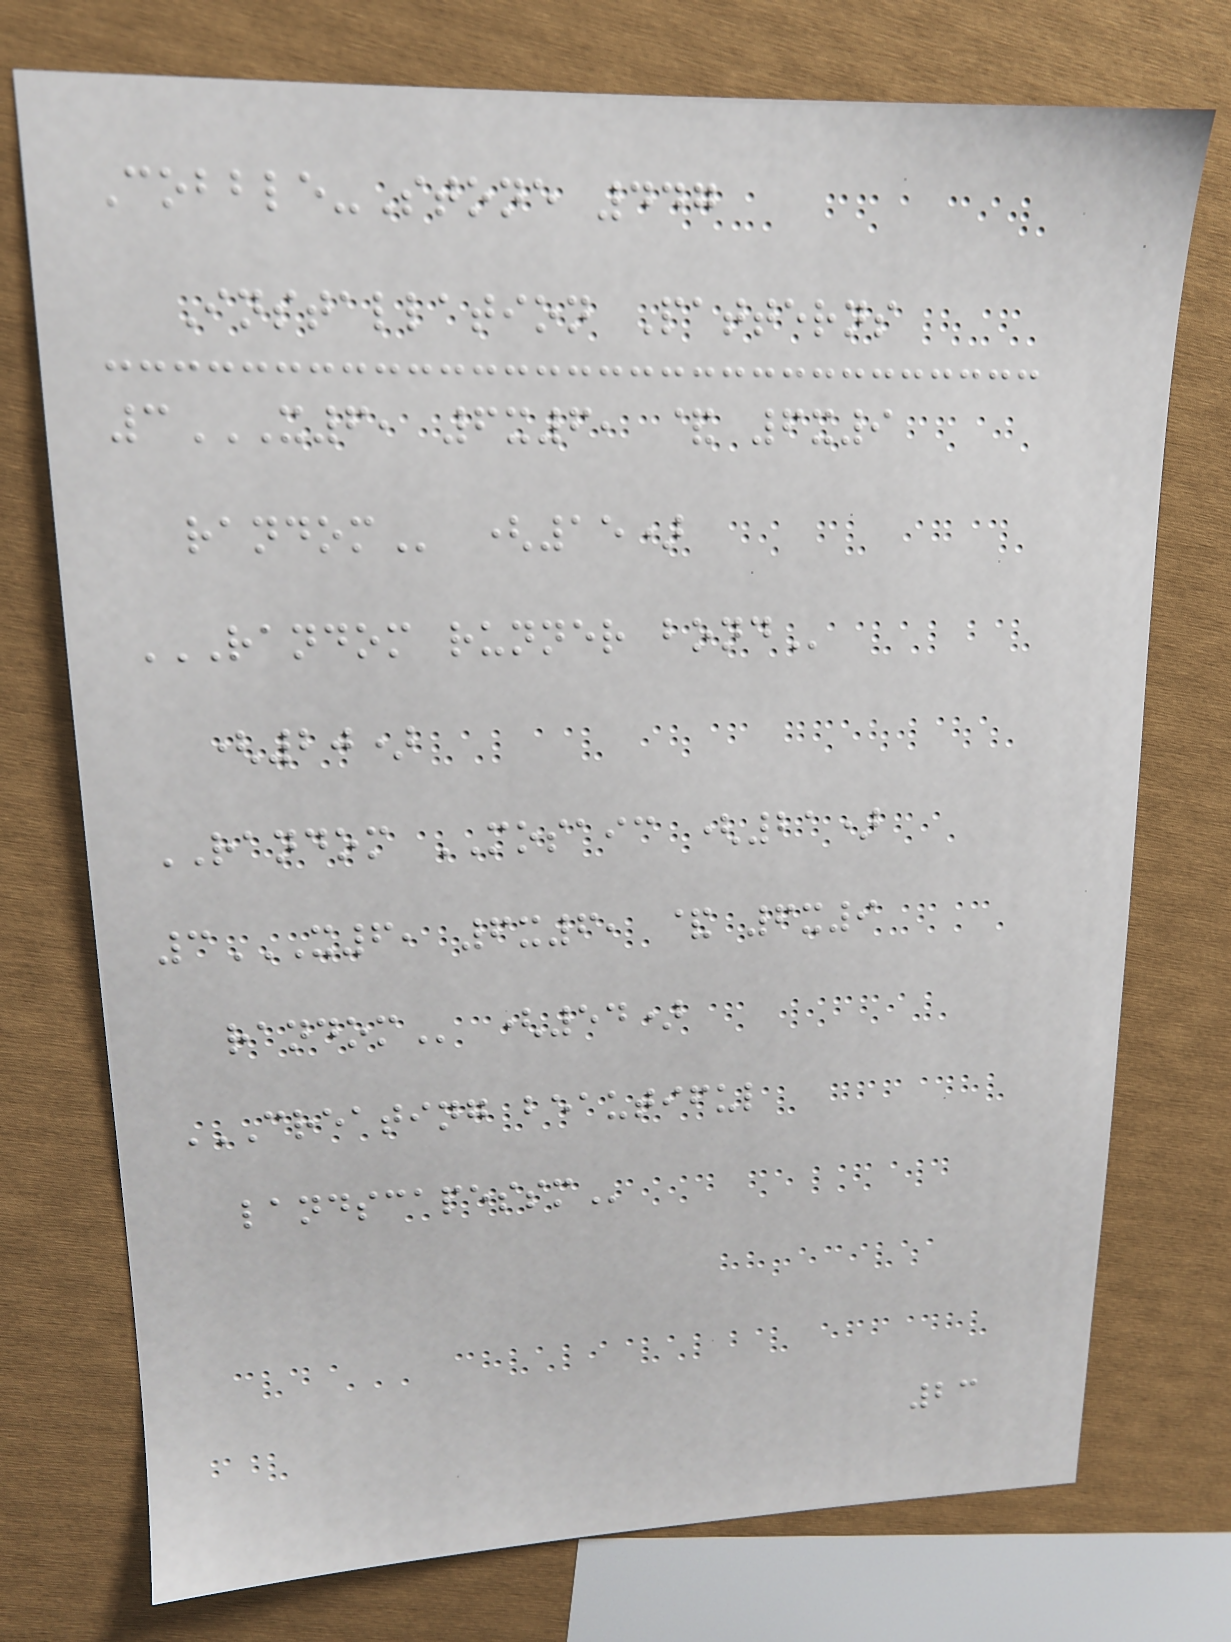Cobble-Stone 447
Installation Patterns
3X6, 6X6, & 6X9
RANDOM (15)
RANDOM RUNNER BOND
(20)
RANDOM MOSAIC (21)
3X6, 6X6, & 6X9
RANDOM (54)
CREATING BEAUTIFUL
LANDSCAPESSM
23
